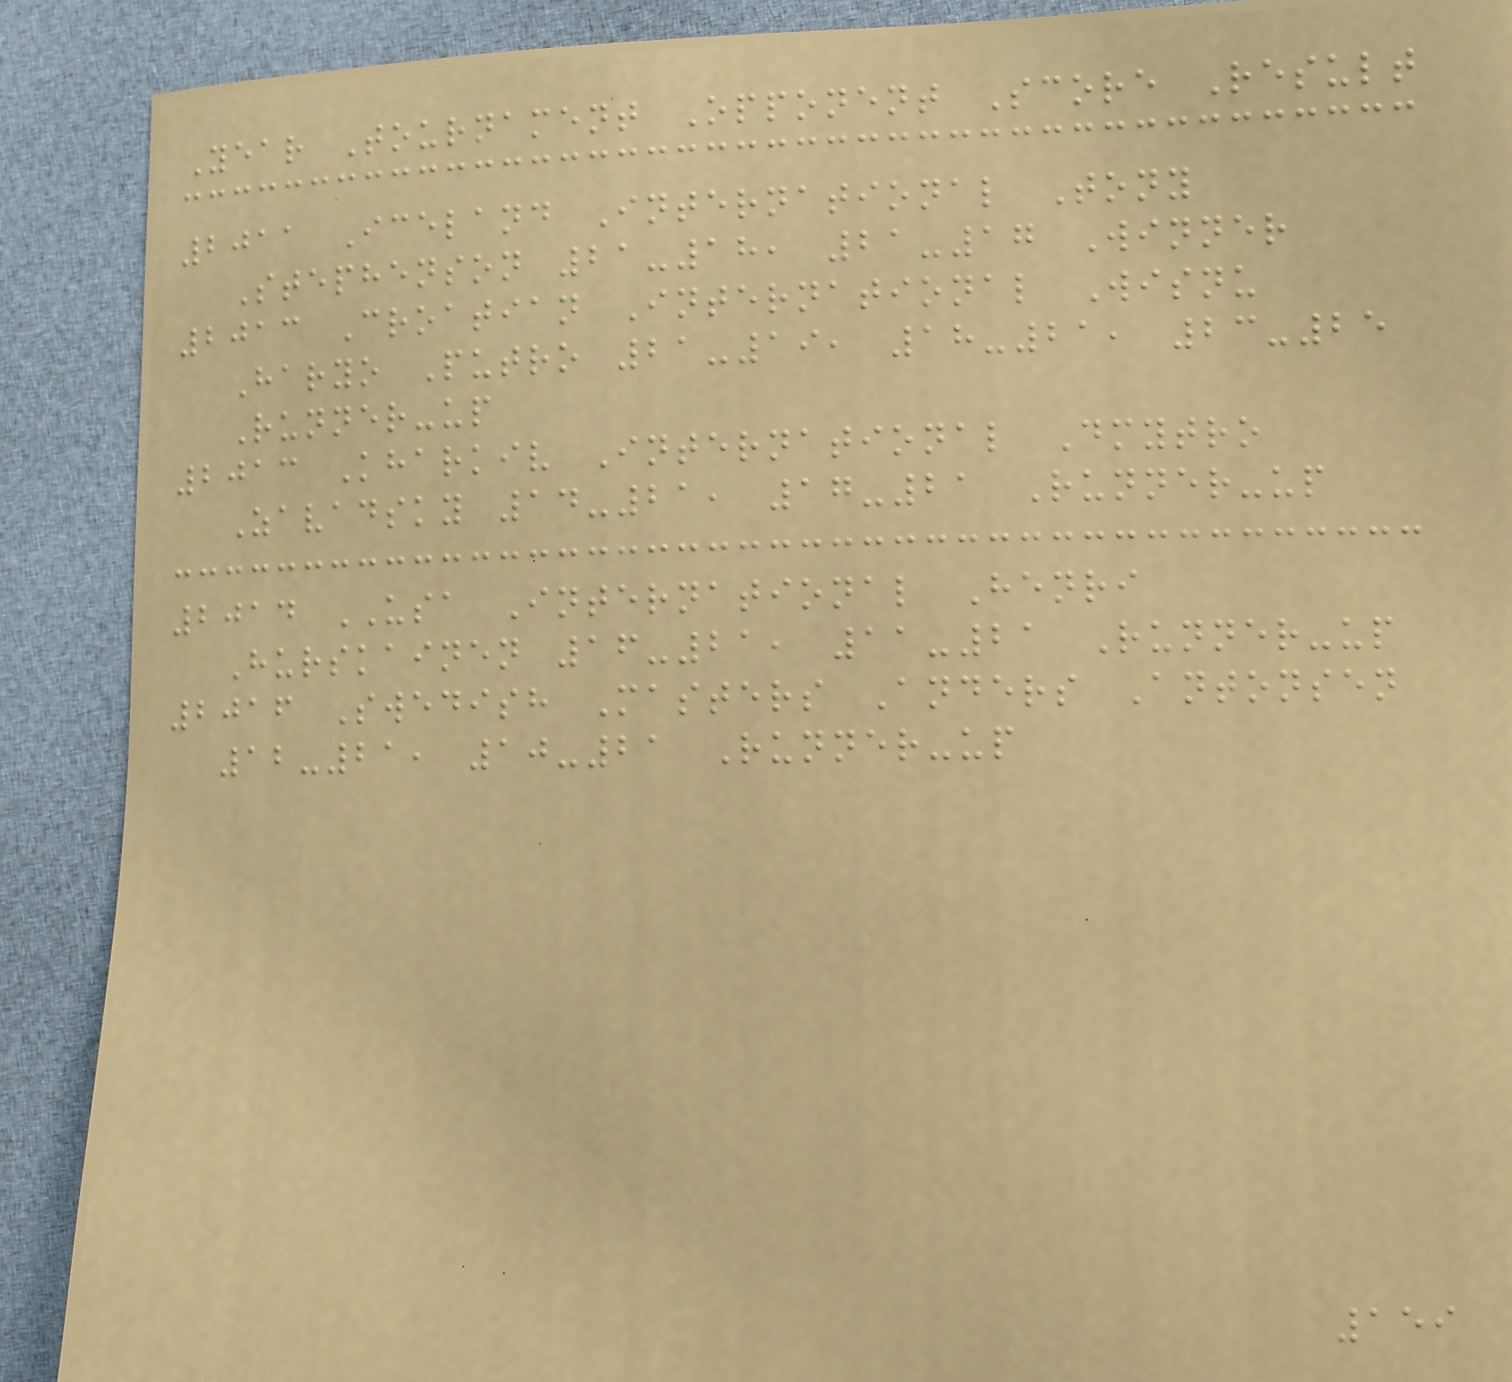Year Tournament Opponent Score Result
2011 Iceland International Tony
Stephenson 21-18, 21-17 Winner
2013 Croatian International Wisnu
Haryo Putro 21-19, 18-21, 23-25
Runner-up
2013 Kharkiv International Dmytro
Zavadsky 14-21, 17-21 Runner-up
2014 USA International Henri
Hurskainen 16-21, 11-21 Runner-up
2016 Swedish Masters Anders Antonsen
12-21, 10-21 Runner-up
159
